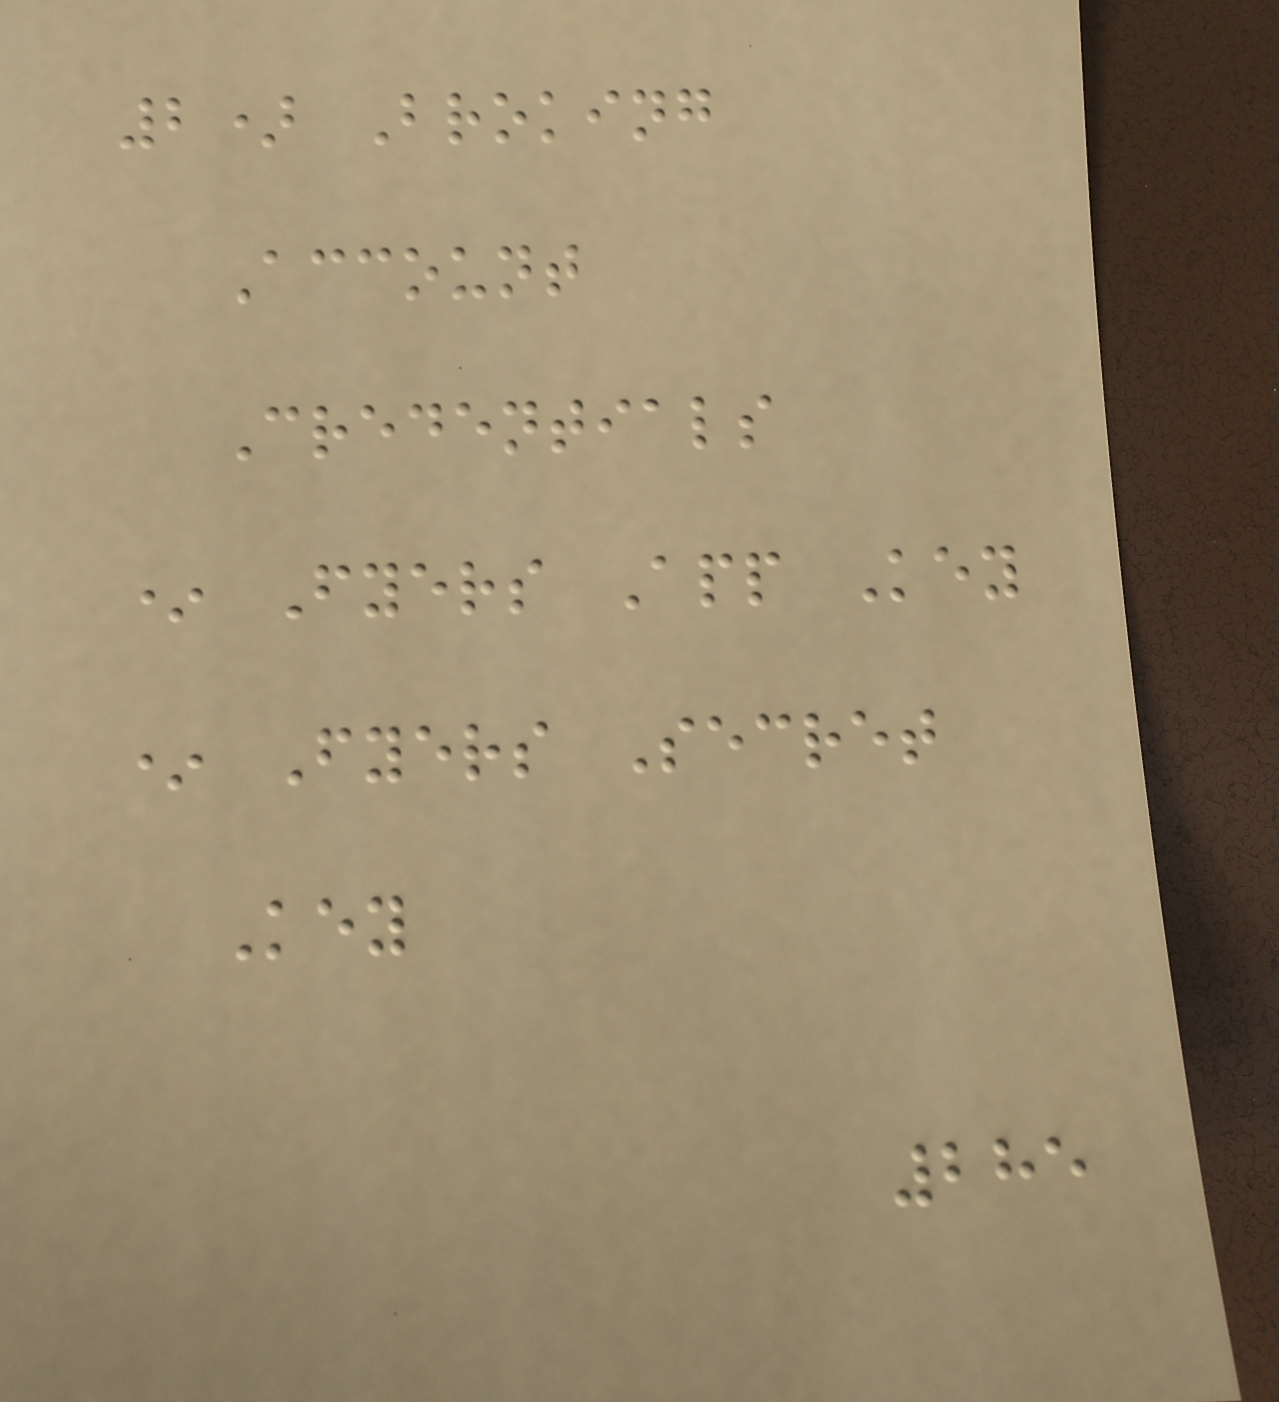2) Broking
Account
Credentials
* Fyers App Key
* Fyers Secret
Key
285
